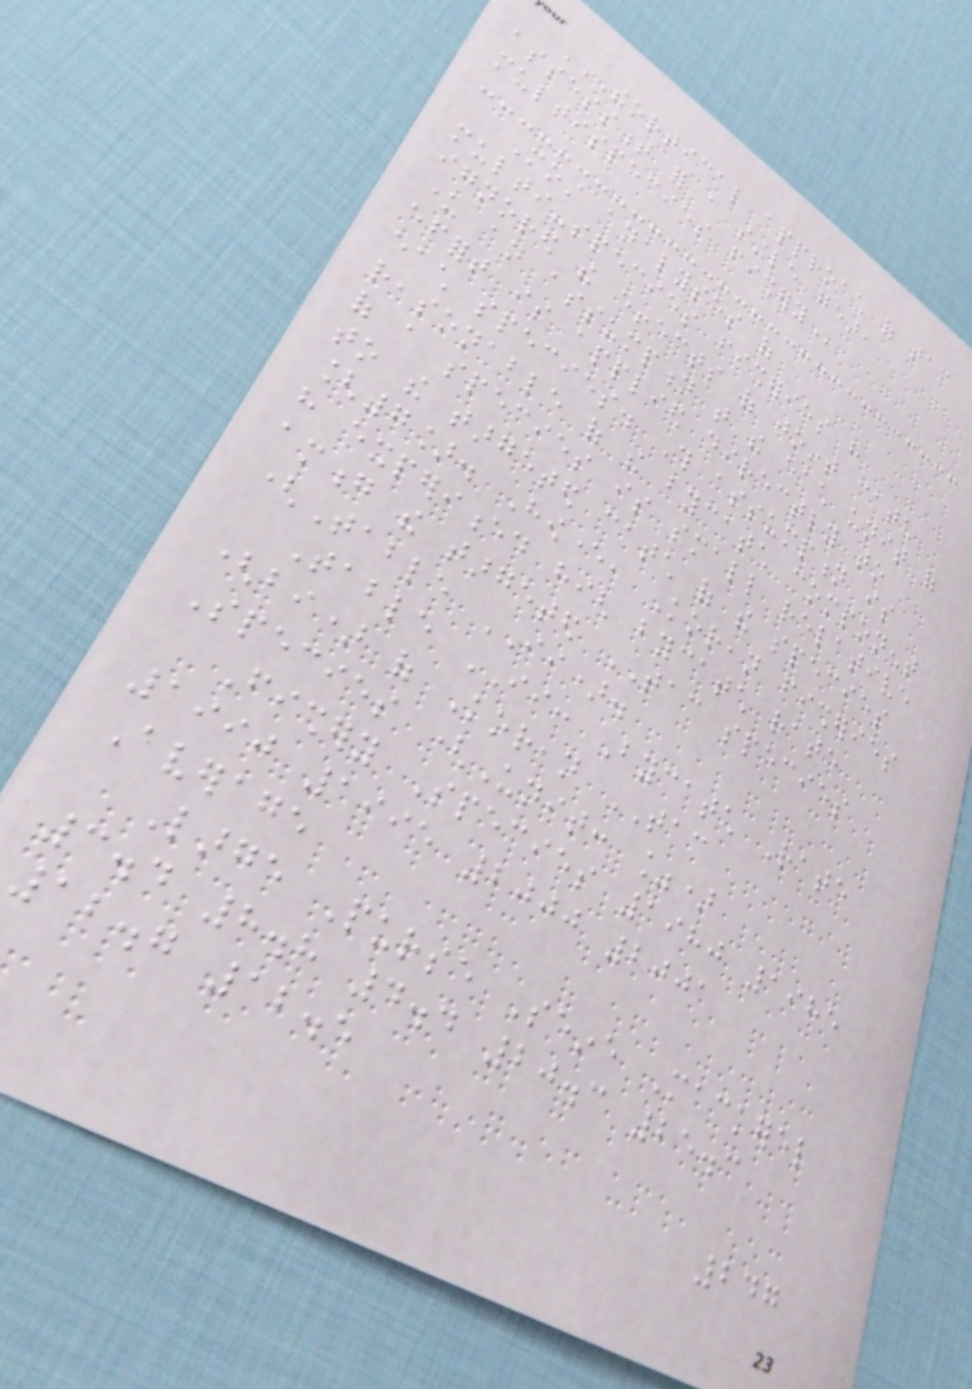THEORTICAL APPROACH OF TAC
ASSESSMENT FOR A SINGLE GEAR,
MULTISPECIES FISHERY
Most analyses of
multi-species fisheries have
ignored the effects of joint catch
under an assumption that the each unit of
effort is applied directly to
each species. This assumption is
reasonable of the bycatch component
of a species is small relative
to the targeted catch of the species
[7]. However, Korean fisheries
have experienced high bycatch rate
among the targeted TAC species
(Table II).
Table II: Bycatch Rate
(bi) of Korean TAC
Species (Unit: %)
Fishery Species 1980 1985
1990 1995 2000 2001
Average
Large Purse Seine Mackerel
3.4 8.8 4.4 20.3 25.3
12.7 12.5
247
